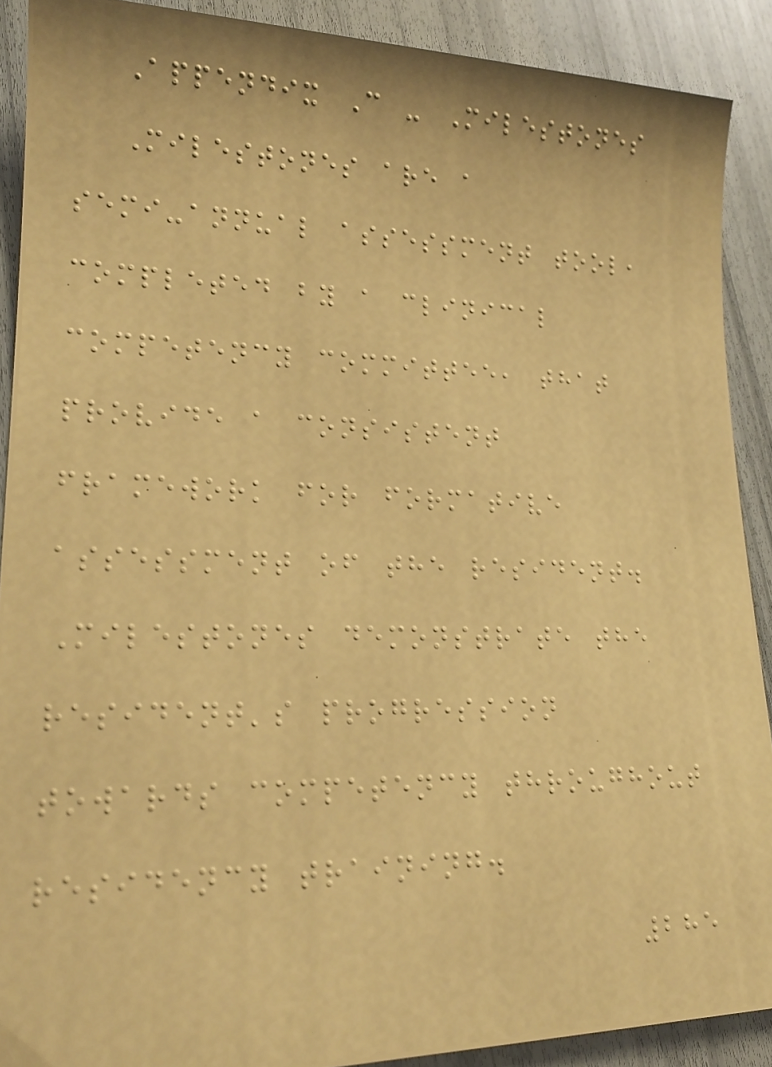Appendix C - Milestones
Milestones are a
semi-annual assessment tool,
completed by a clinical
competency committee, that
provide a consistent
framework for formative
assessment of the resident.
Milestones demonstrate the
resident's progression
towards competency throughout
residency training.
285
